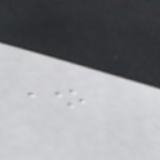One
